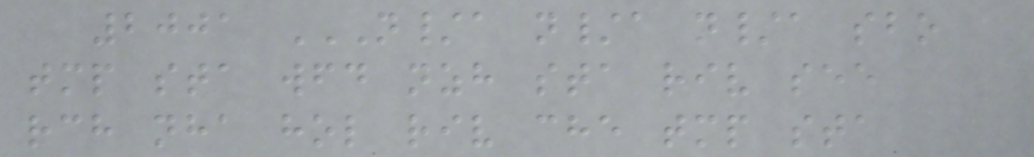2001 N/A N/A N/A SBO
TMP STA WFD NZH STA RIV SEE
RCH NHA HOL RIV CHE TMP STA
